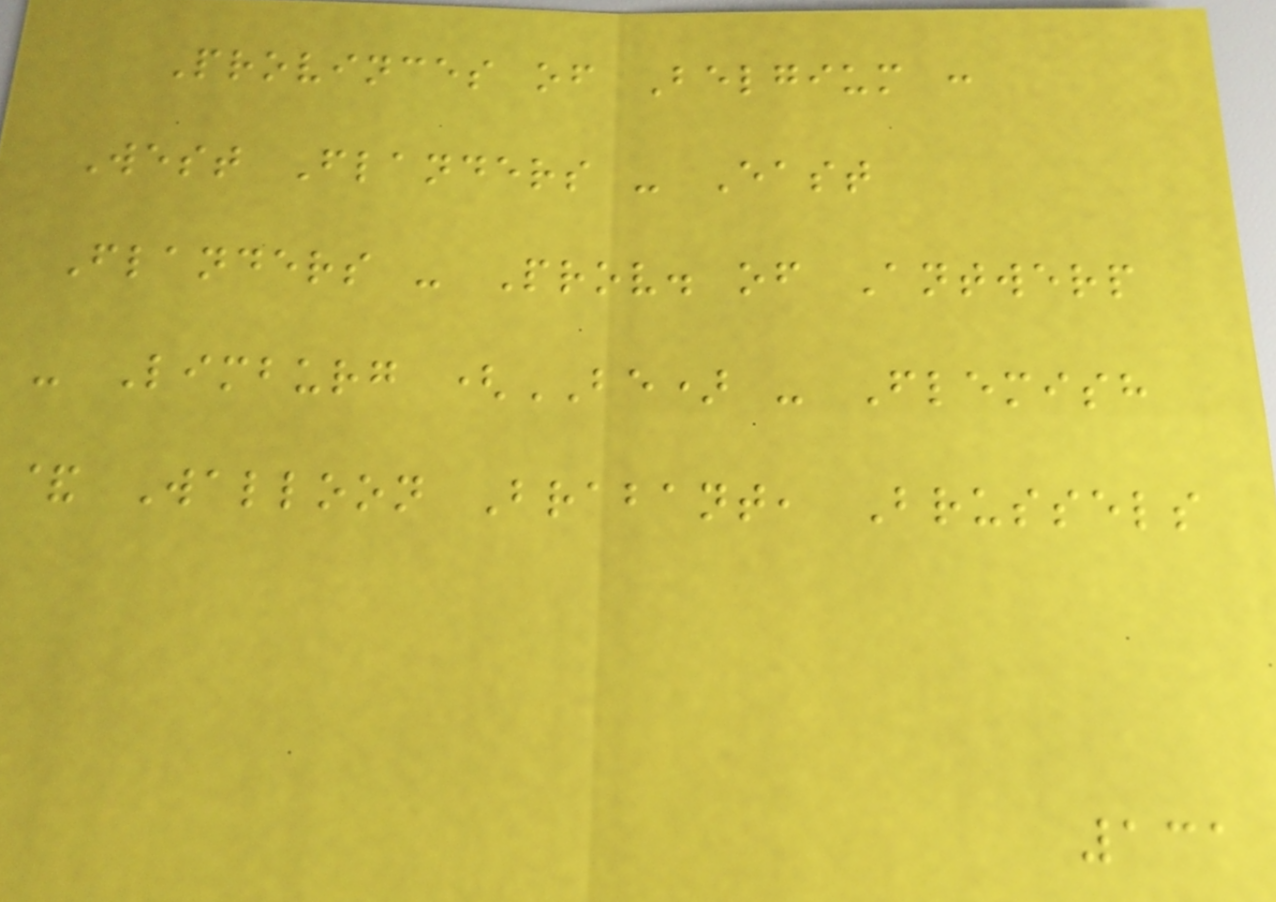Provinces of Belgium :
West Flanders - East
Flanders - Prov. of Antwerp
- Limburg (BE) - Flemish
& Walloon Brabant, Brussels
131
